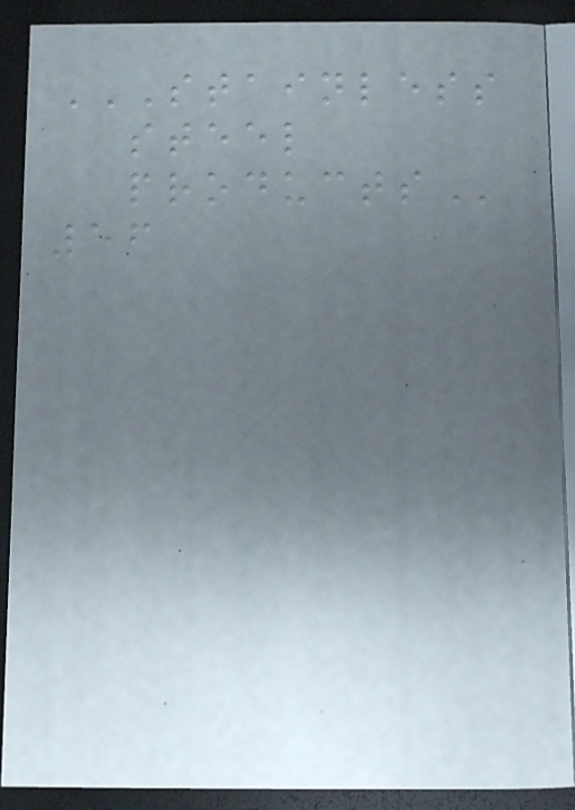STAINLESS
STEEL
PRODUCTS
56
